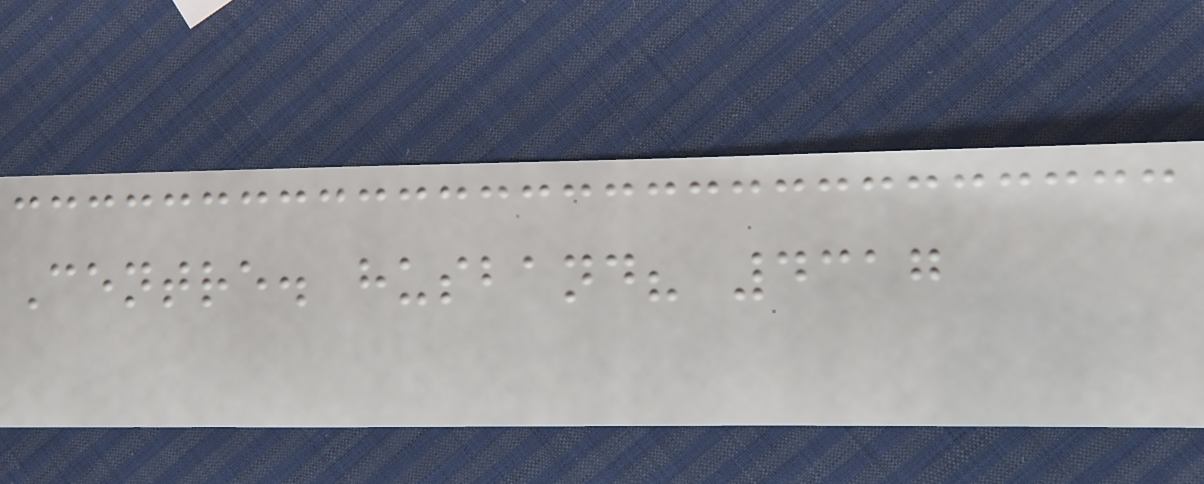Centre. husband? 4317
